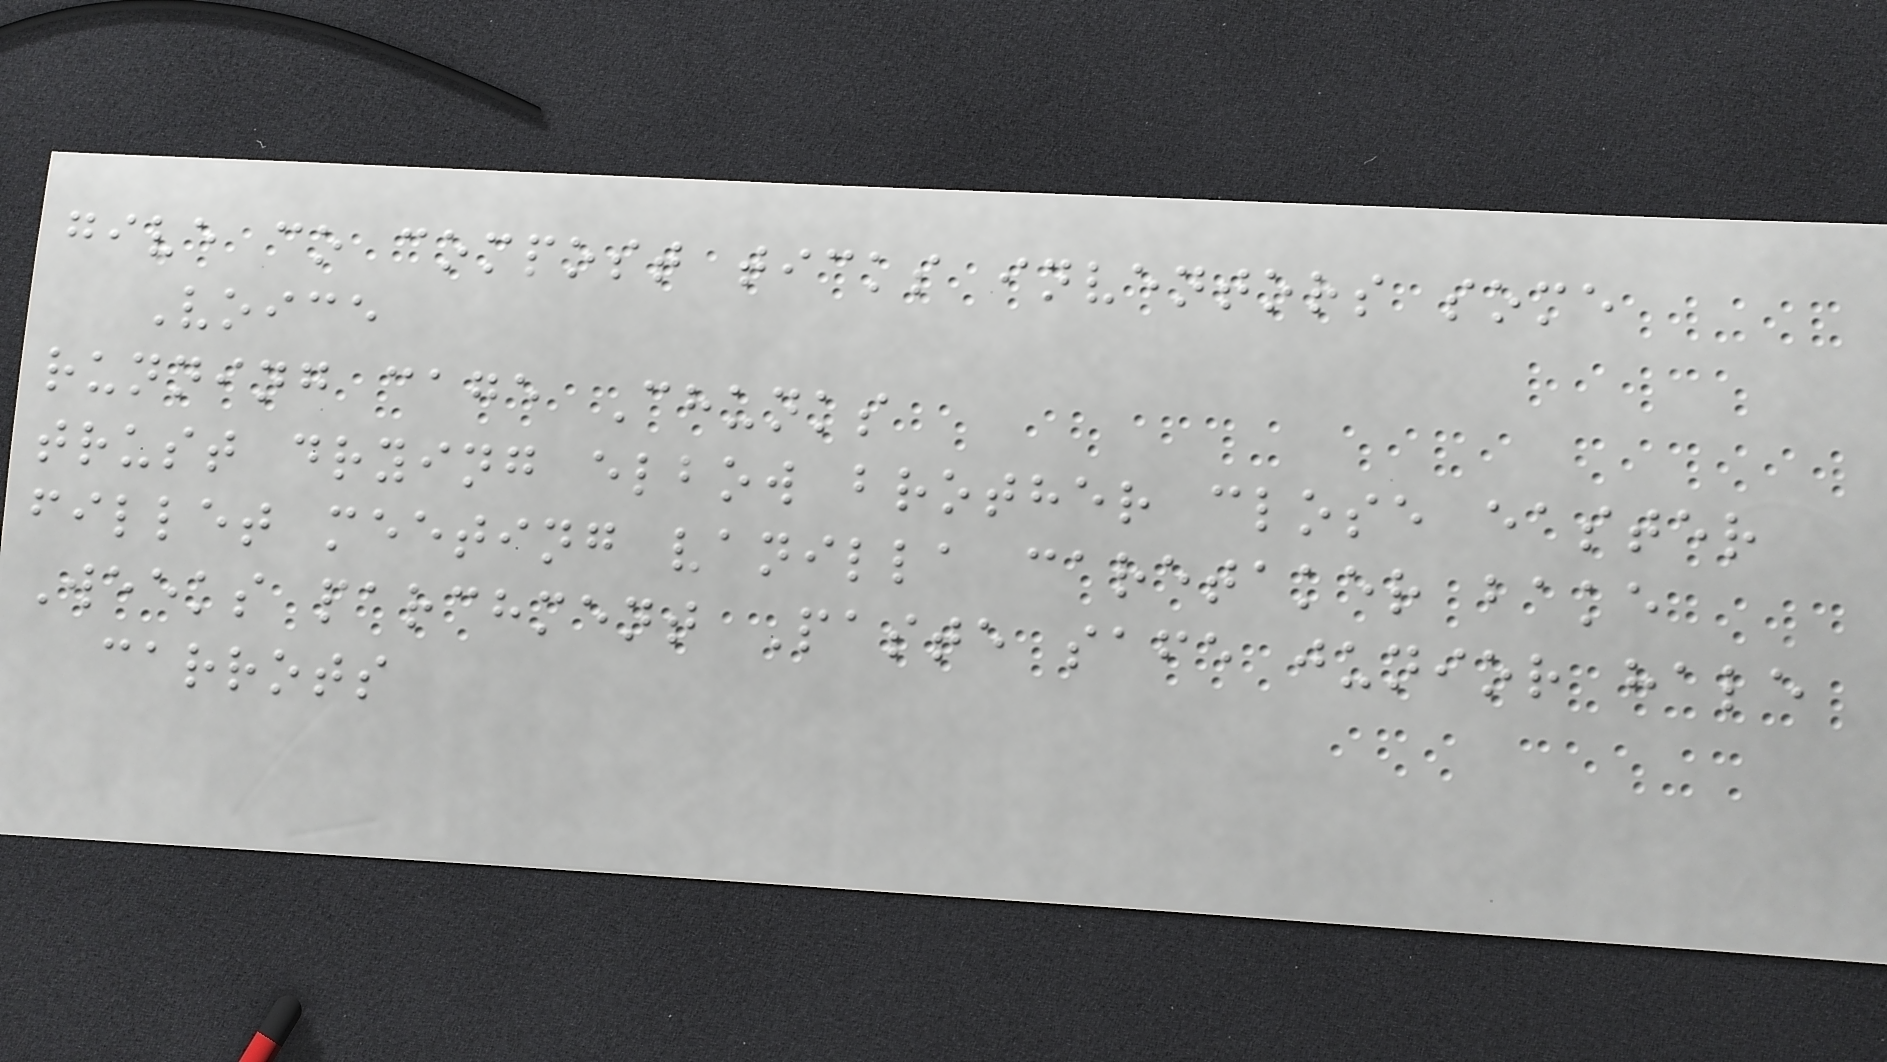give co compost ticks inventors some
Voice
running cage Chunks
trust drying elbow brother close easter
fillet meeting vanilla caretaker bake
Weeks parchment Paste safe junior hale
carrots
